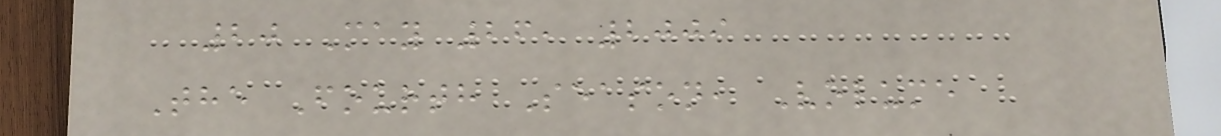20 May 26, 2009
The Fourth Season, Volume
